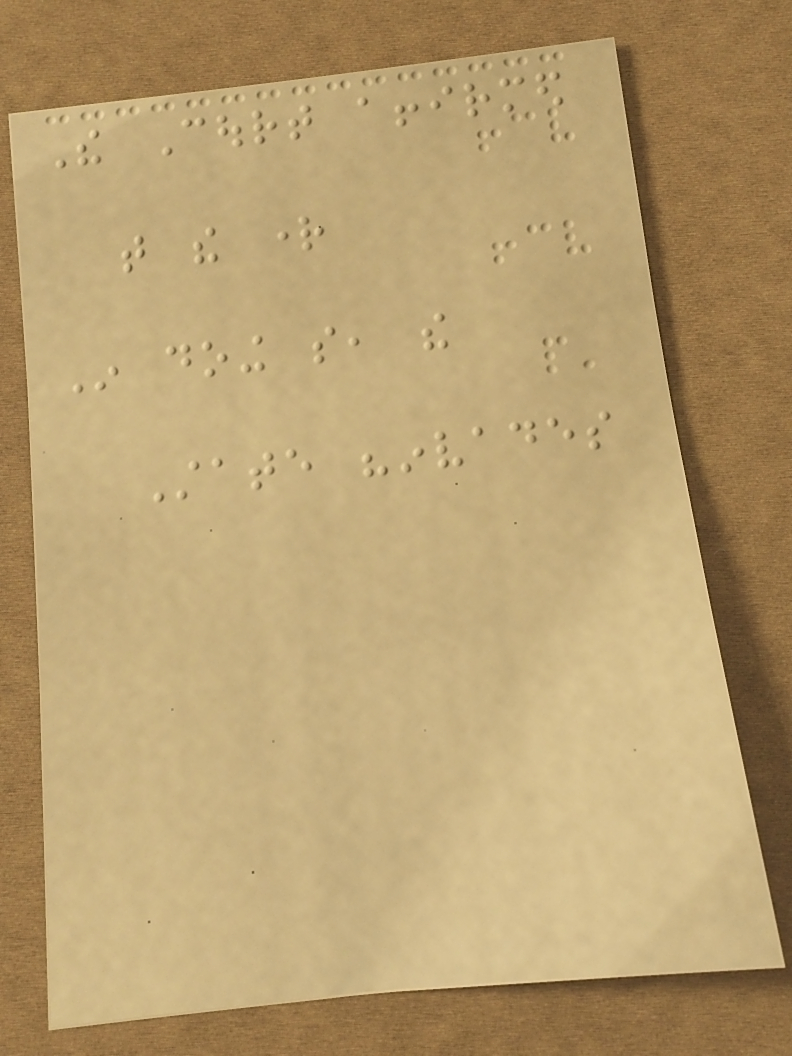The Court affirmed
that the right
In doing so, the
State "invades
